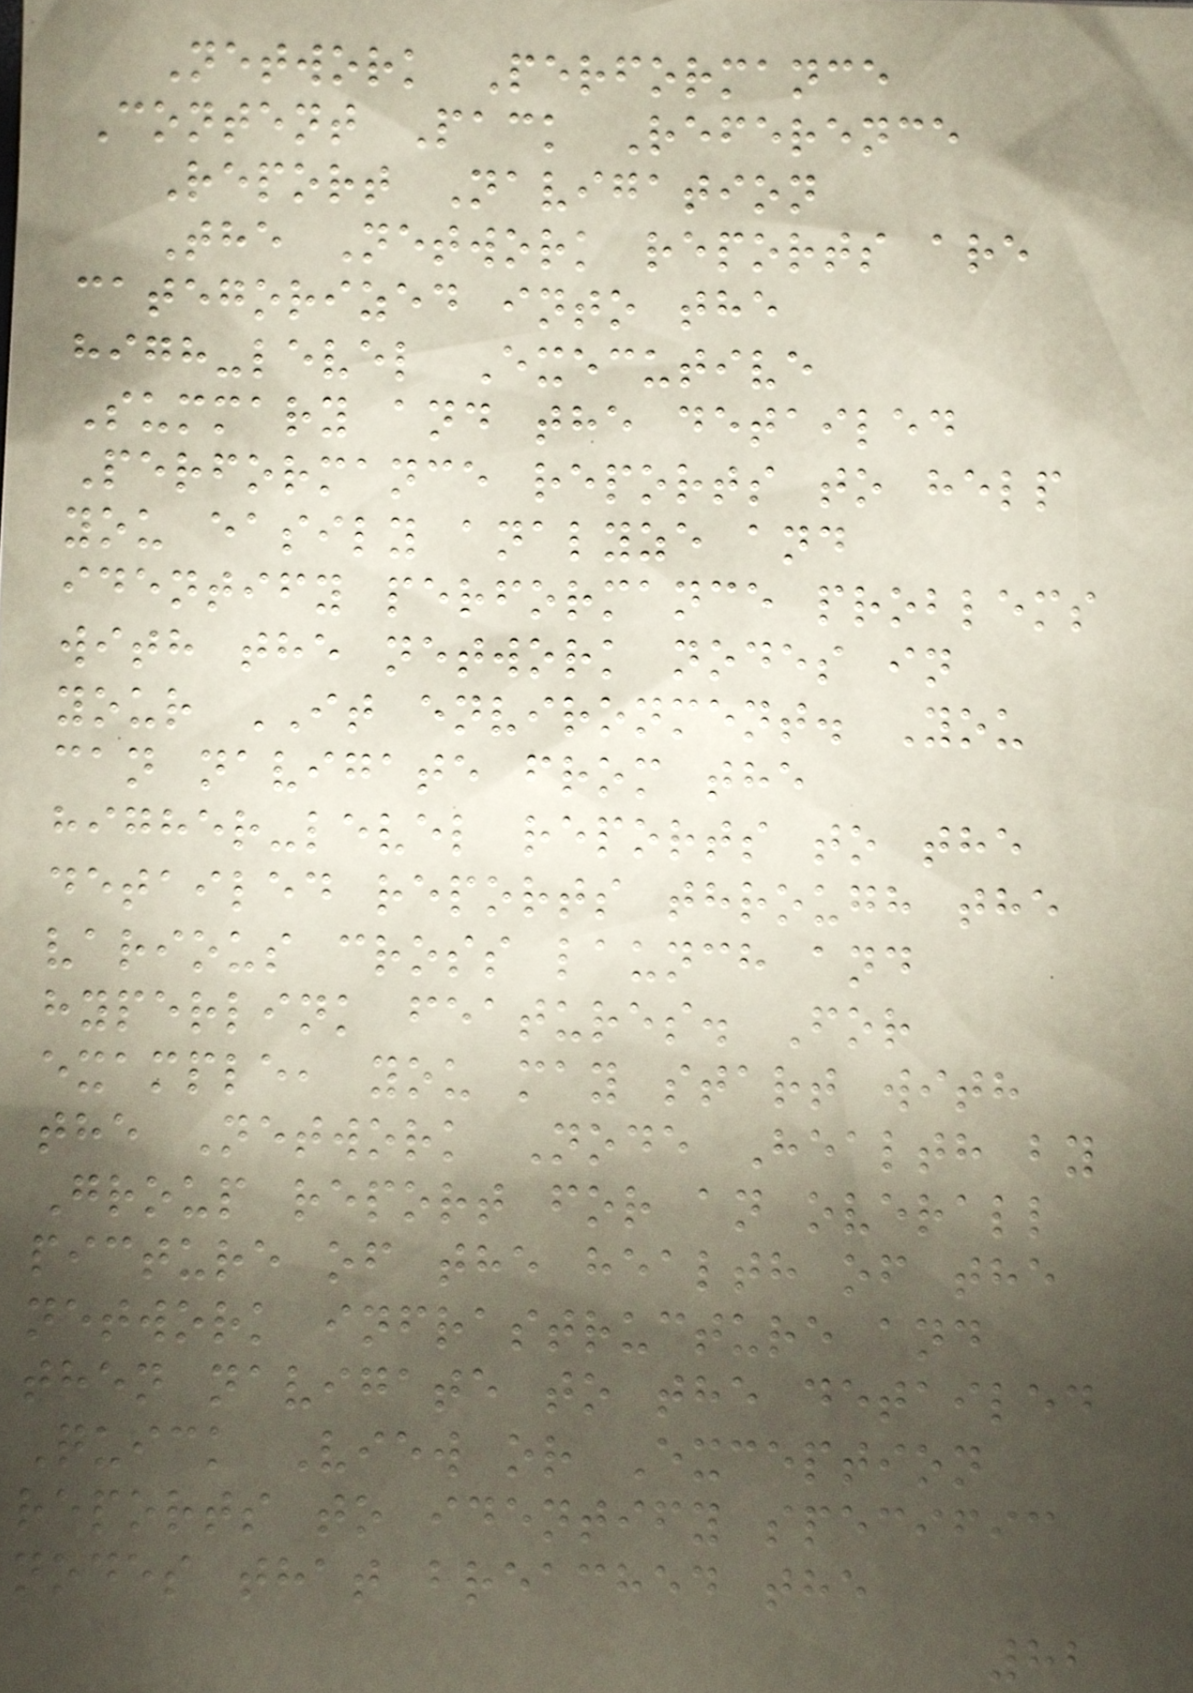Network Performance
Content Pack Reference
Report Navigation
The Network reports are
categorized into the
high-level Executive
Summary and the detailed
Performance reports to help
you easily analyze and
identify performance problems
with the network nodes in
your IT environment. You
can navigate from the
higher-level reports to the
detailed reports through the
various cross launch and
hyperlink features. For
example, you may start with
the Network Node Health by
Group report for an overall
picture of the health of the
network infrastructure and
then navigate to the detailed
Quick View or Exception
reports to identify specific
nodes that breached the
82
